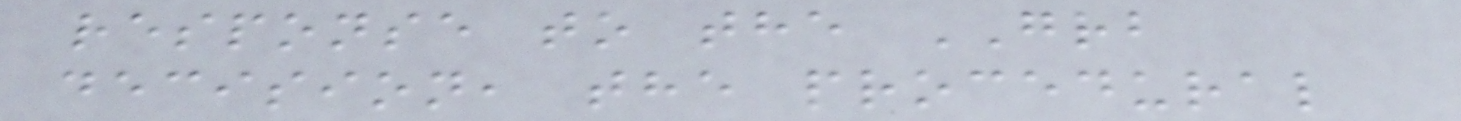response to the GRB
decision, the procedural
